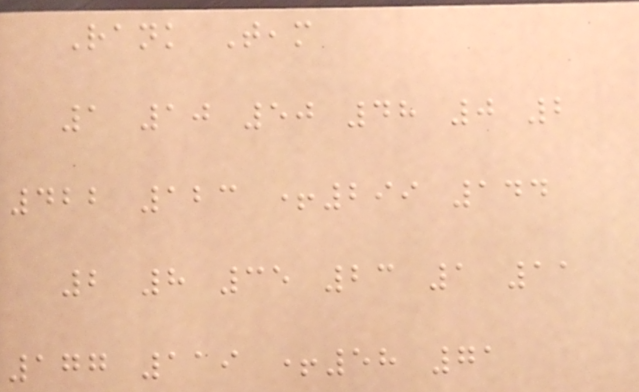Rank Team
1 10 50 48 0 2
422 123 +299 144
2 8 35 23 1 11
177 119 +58 71
